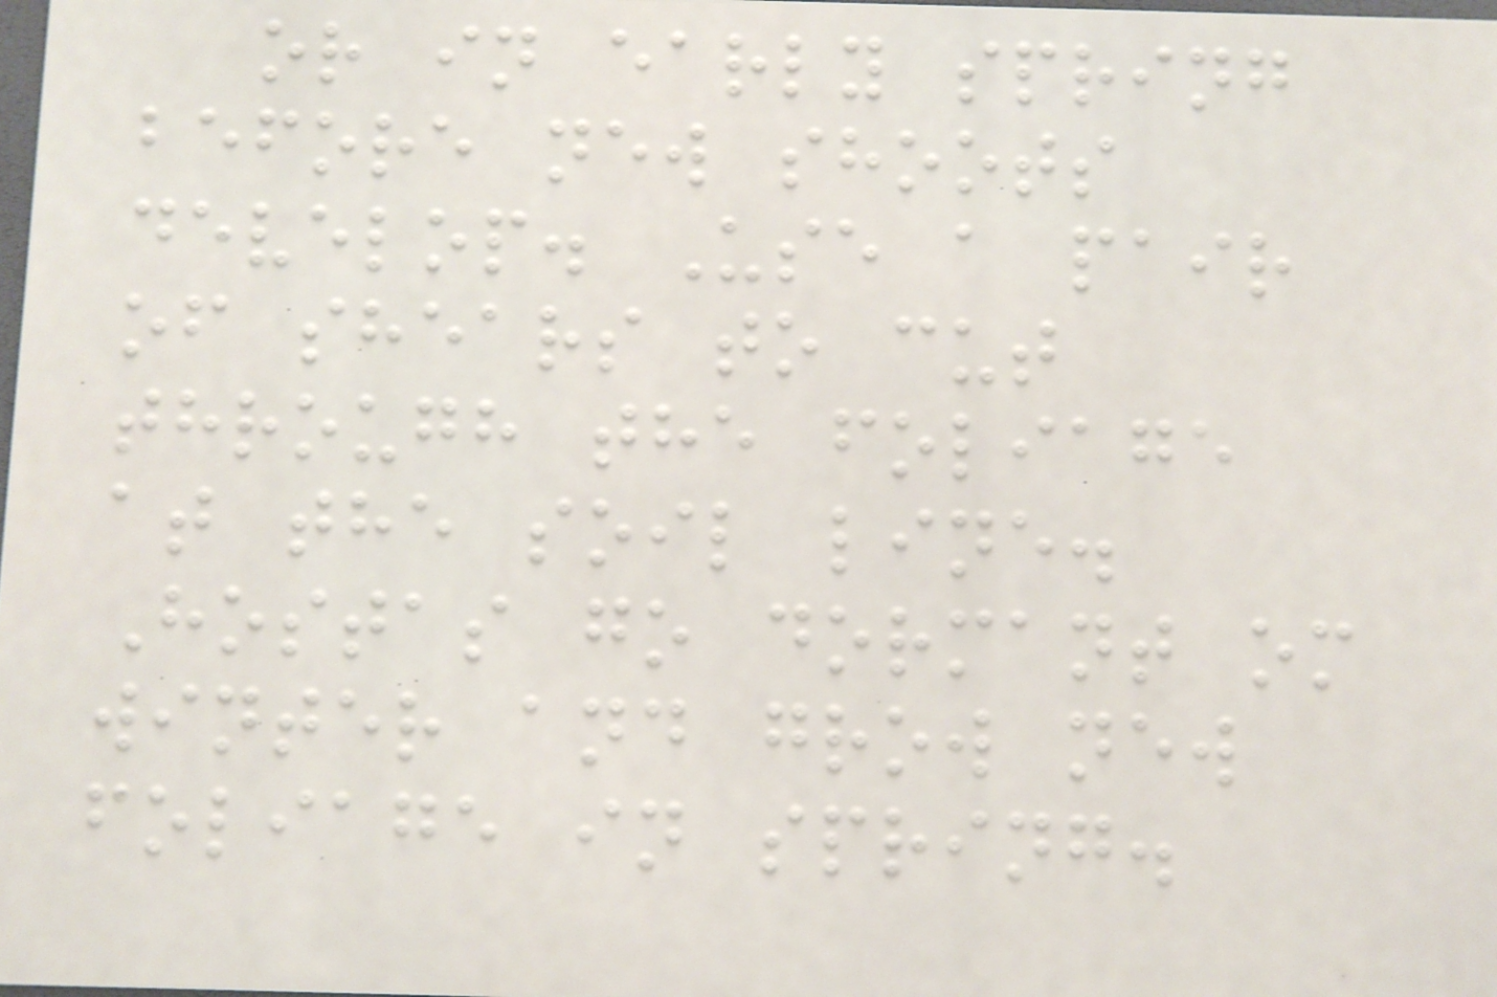or in early spring
before new shoots
develop. Use a pair
of shears to cut
through the foliage
at the soil line.
Hostas go dormant om
winter and grow new
foliage in spring.
